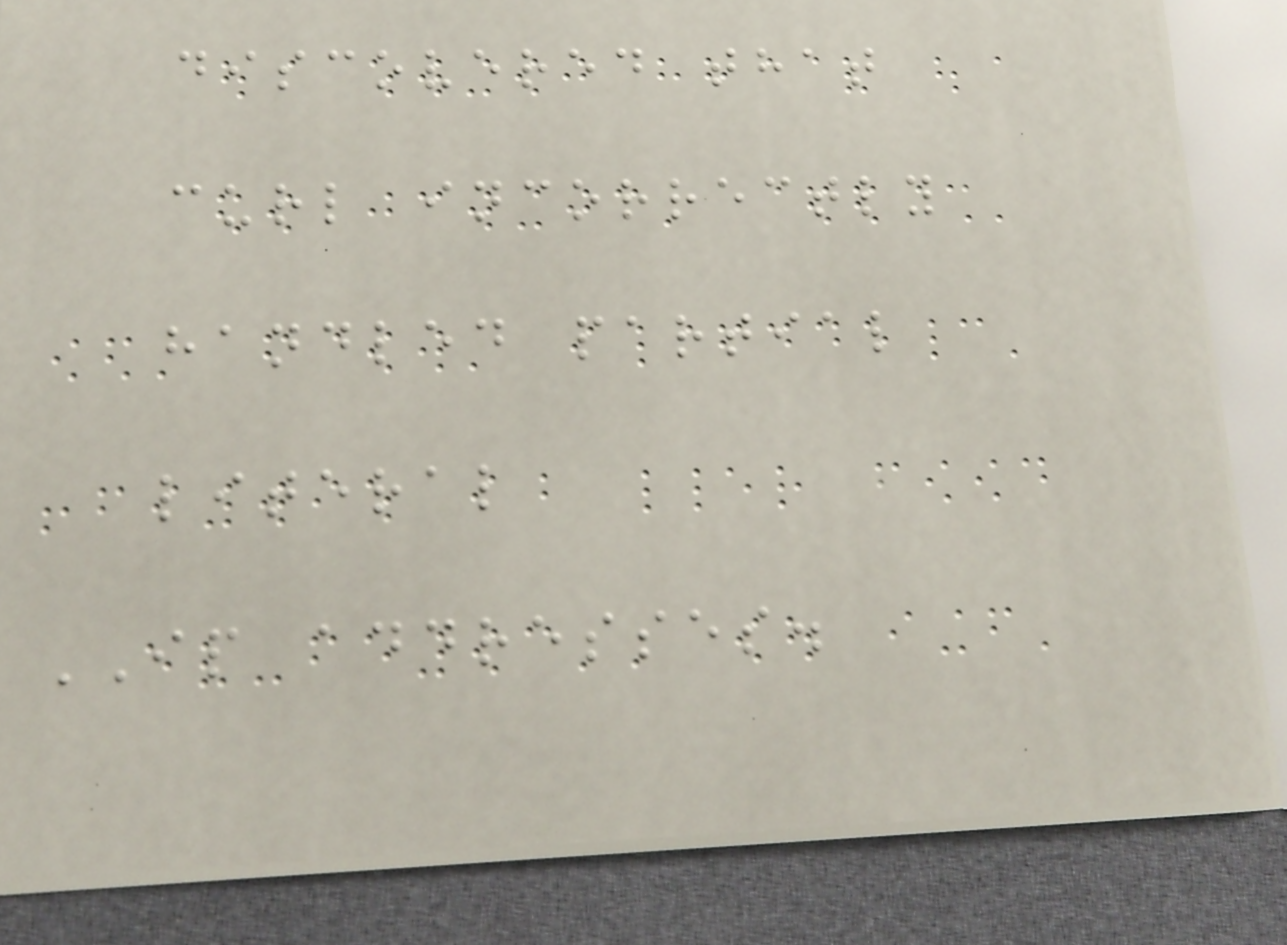discovered that
curl incorrectly
handled partial
literal
IP addresses.
